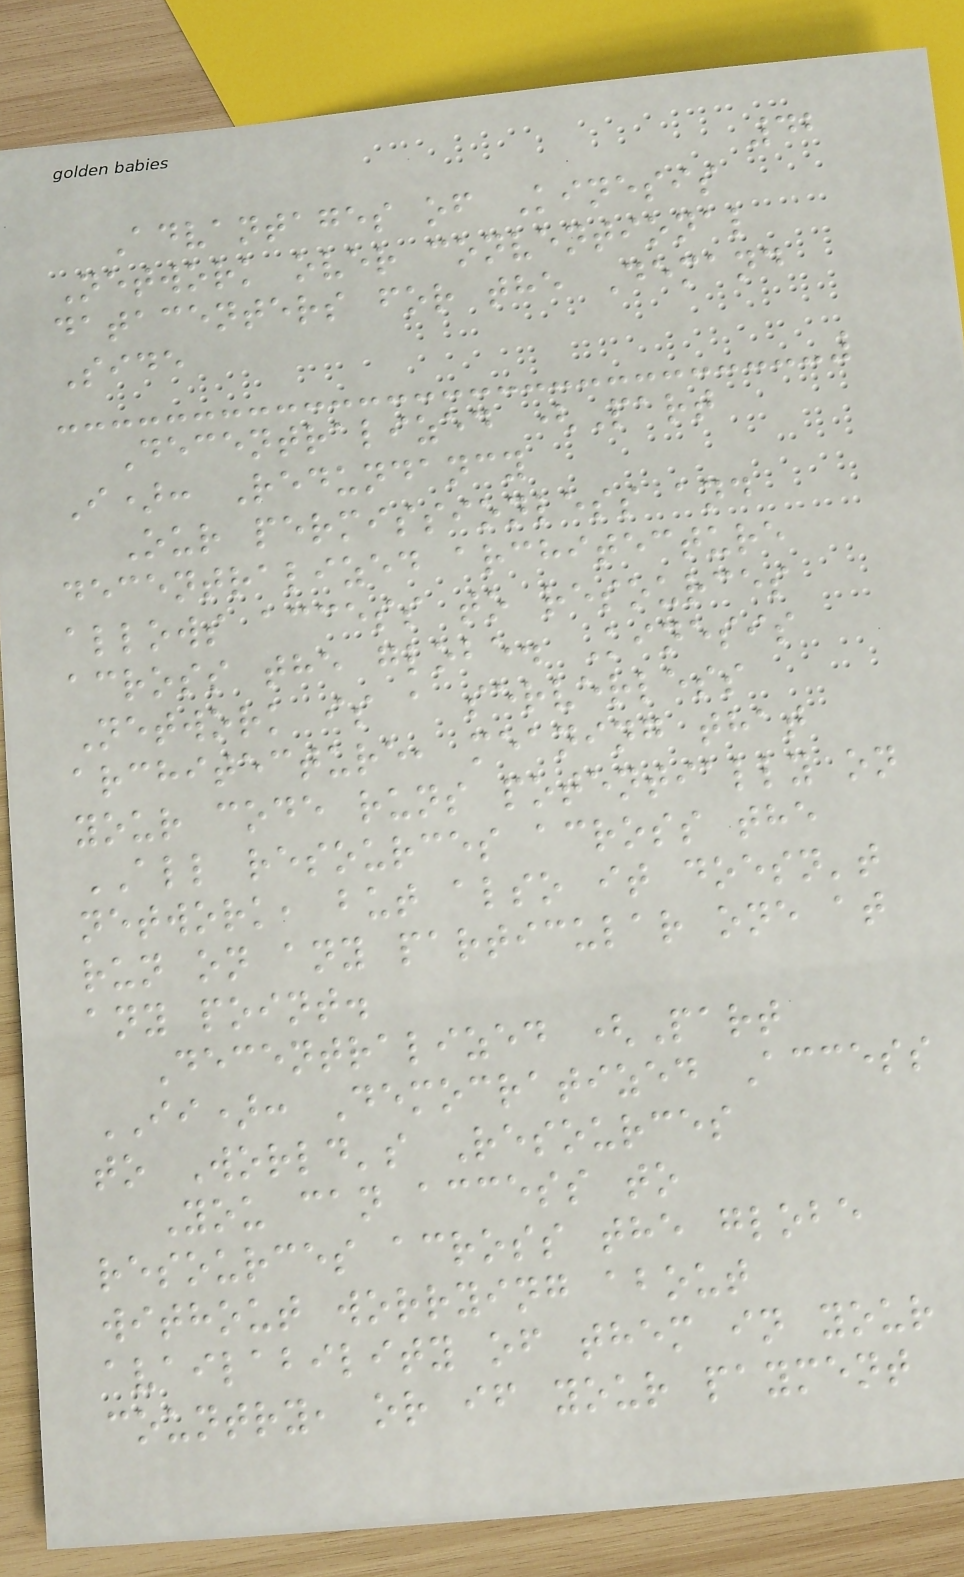42
Advantages of Kinesis
Network over conventional
datacenters for the Demand
Side
Decentralized (Part
I): Redundancy
Our permissionless and
decentralized architecture
allows access to resources
across the globe. Kinesis
Network is a serverless
architecture, meaning that
your code runs potentially on
ALL resources across the
network, but also it doesn't
run on any particular one at
any point.
Decentralized (Part
II): Democratized Access
to World's Resources
You can access to
resources across the globe
without worrying about
availability of them in your
country, or if your payment
